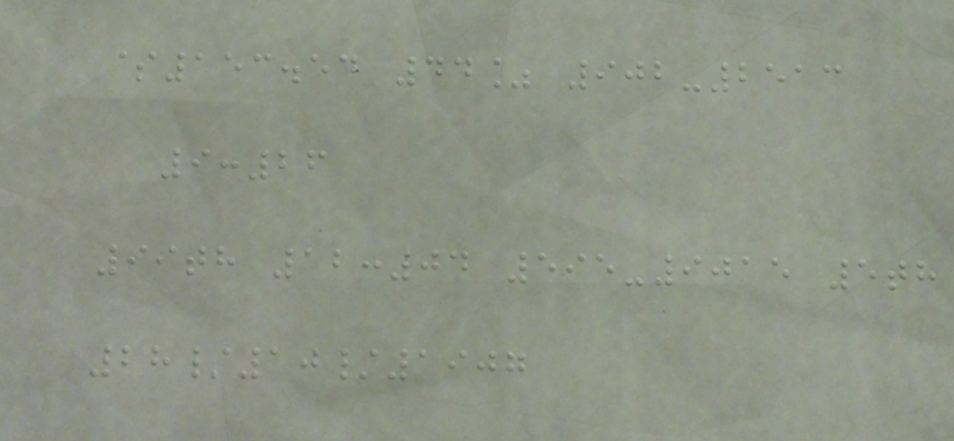$153.54 44% 902-2513
9:26
99th 12:04 595-9015 5th
28/10/1907
